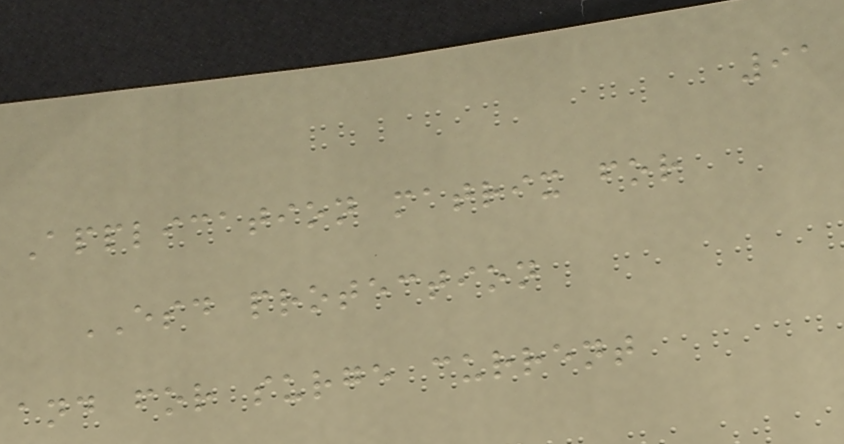91
Application matrix for
ESD protection
and for surge current
